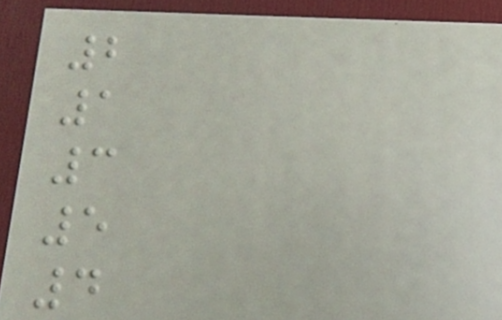2
1
3
5
4
